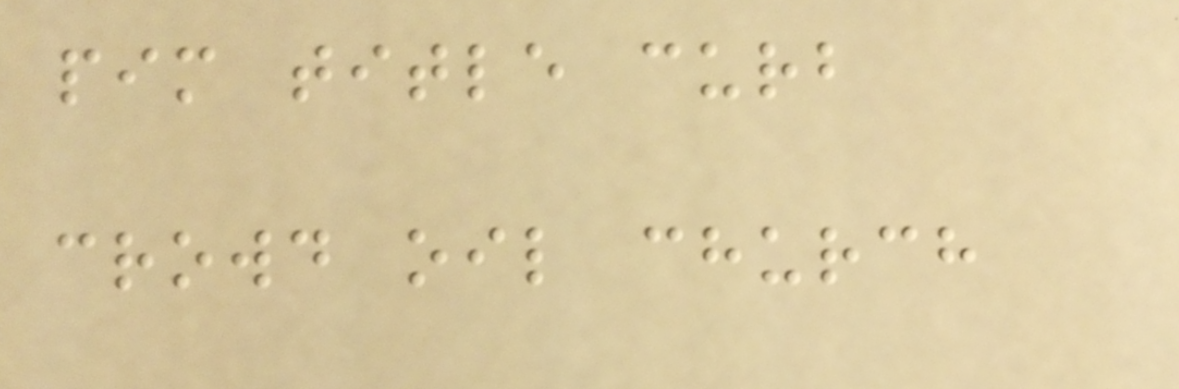pim title curb
crowd oil church
